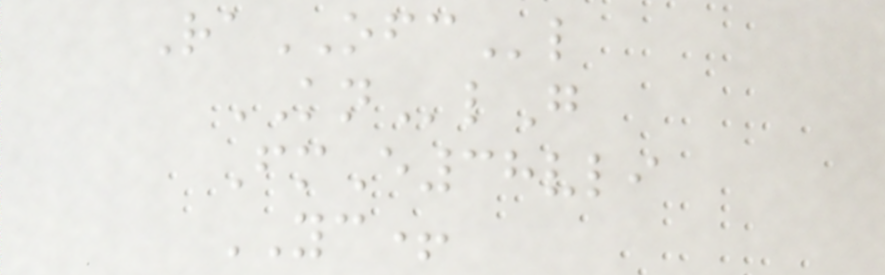RaOFCl
KNlG
FmE38vli
YC+
